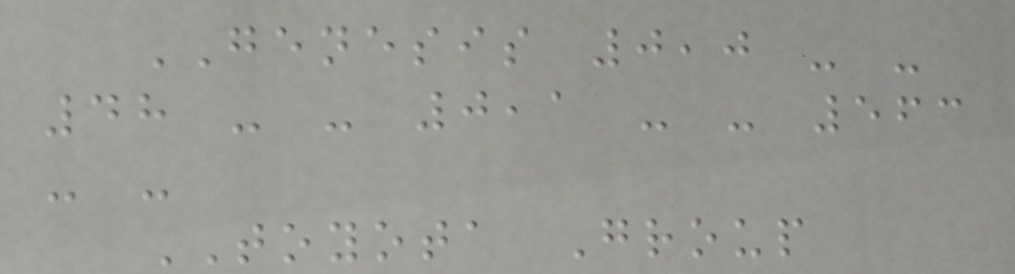GENESIS 0,0 - -
48 - - 0,1 - - 563
- -
TOYOTA Group
